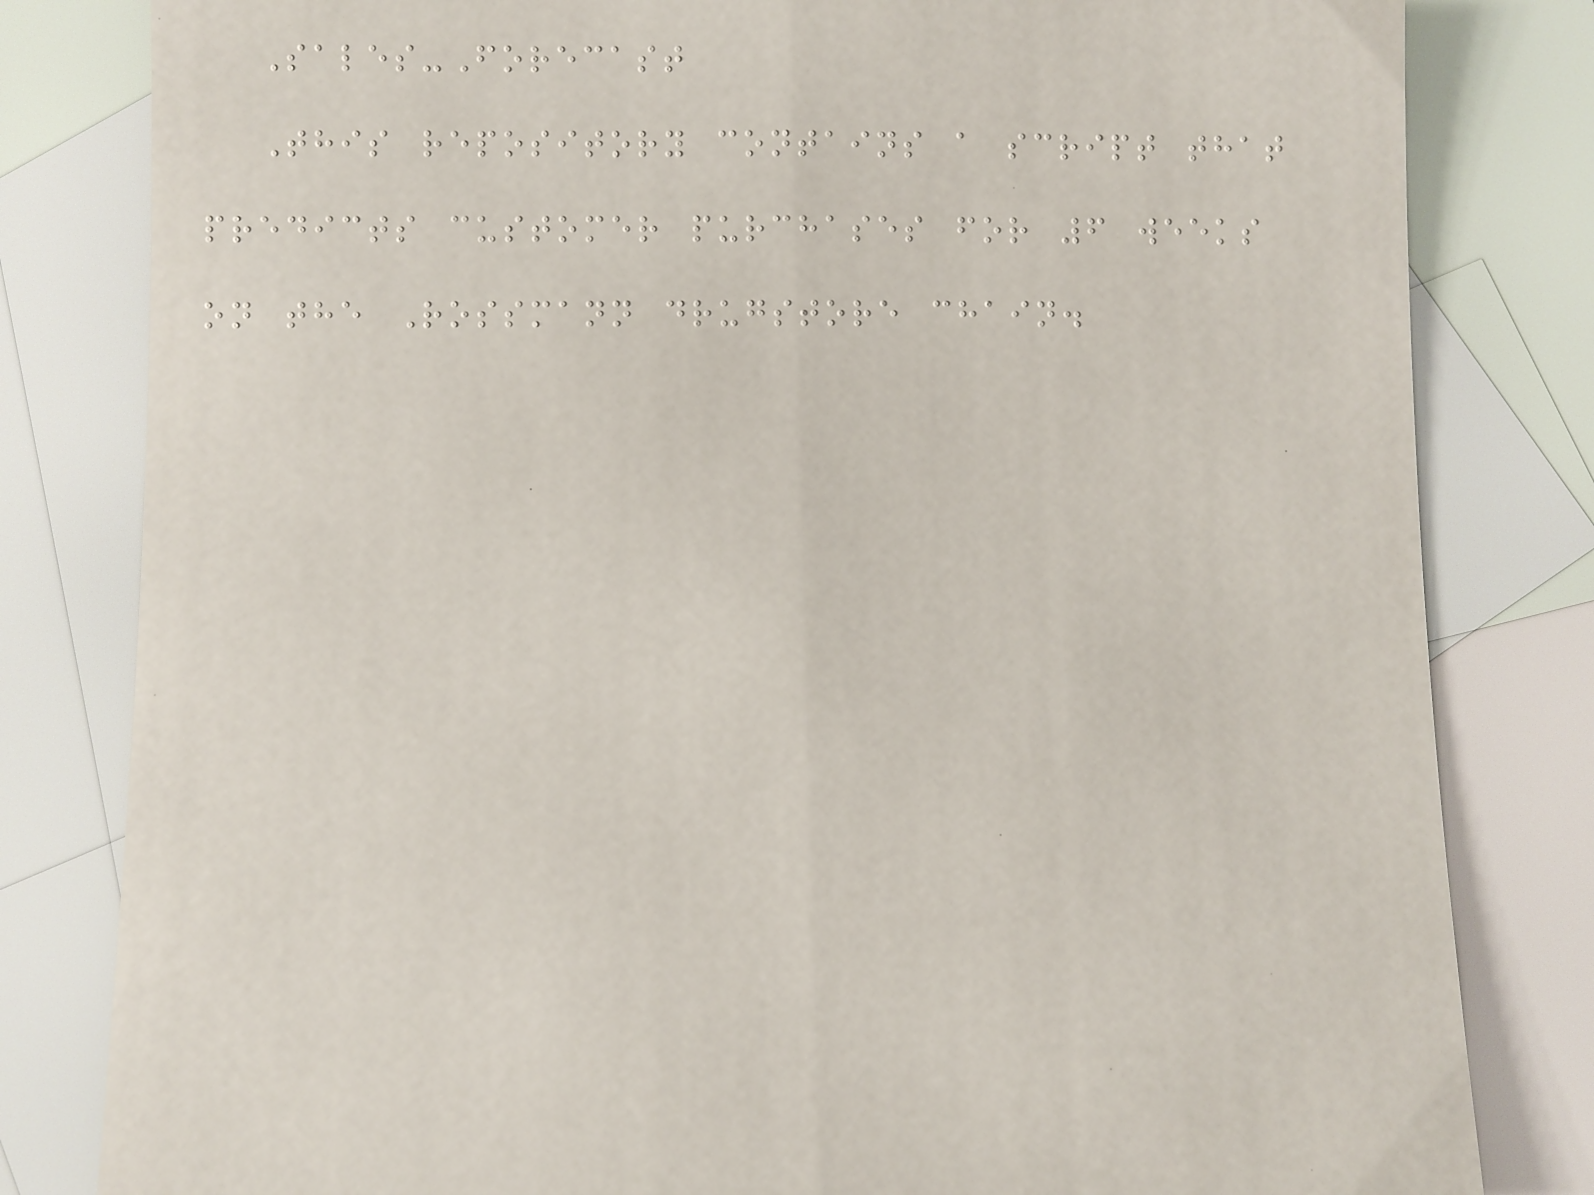Sales-Forecast
This repository contains a script that
predicts customer purchases for 6 weeks
on the Rossmann drugstore chain.
